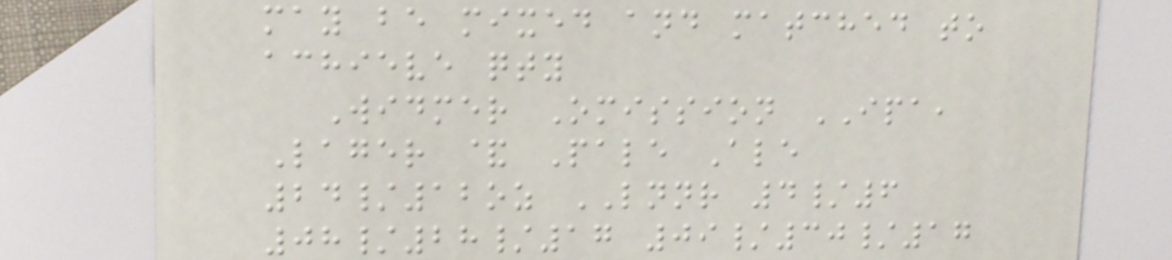may be mixed and matched to
achieve qty
Widmer Omission IPA,
Lager & Pale Ale
24/12oz LNNR 4/6
08/28/17 09/30/17
